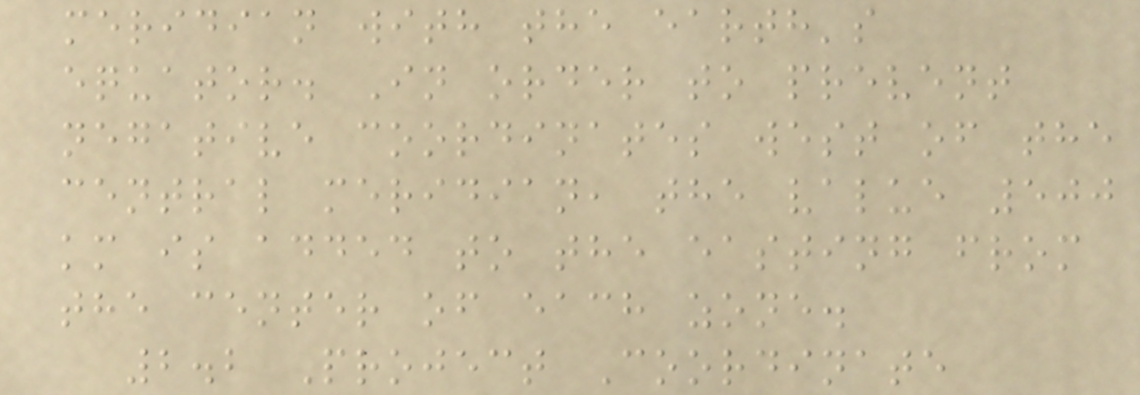meridian with the earth's
equator. In order to prevent
negative coordinates west of the
central meridian, the value 500
km is added to the easting from
the center of each zone.
2.2 Project Coordinate
